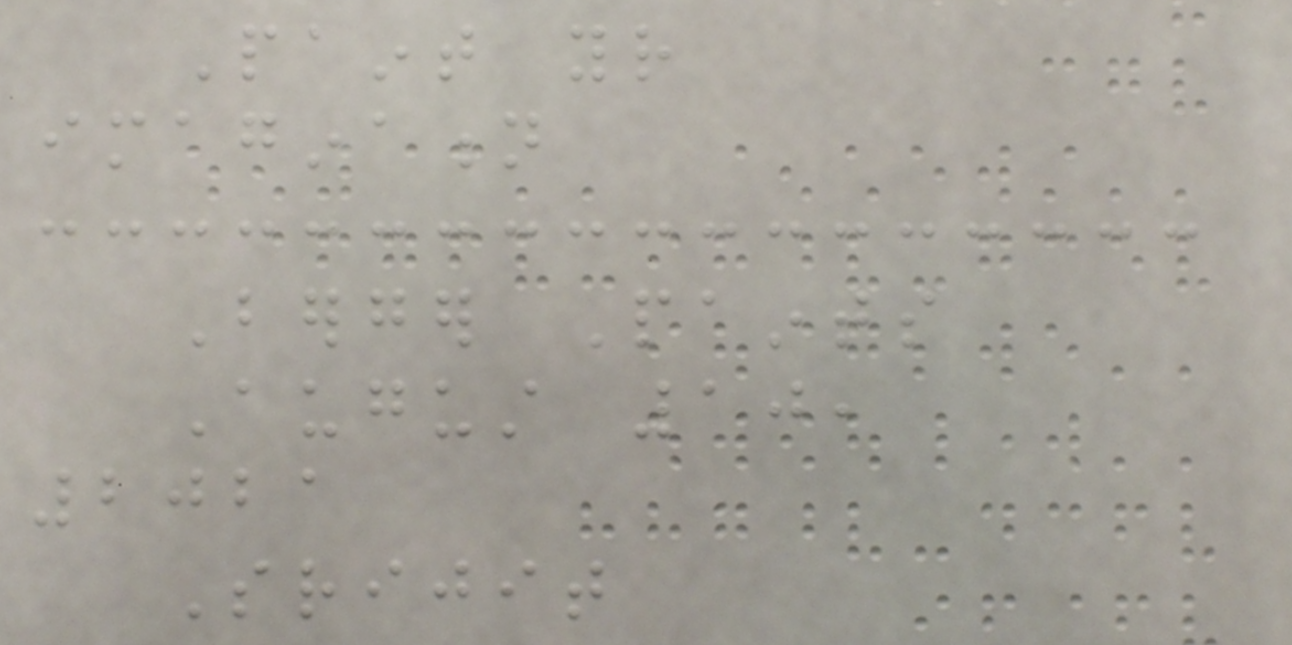Paint your
imagination
Berger Paints
August 10,
2021
Srijit
